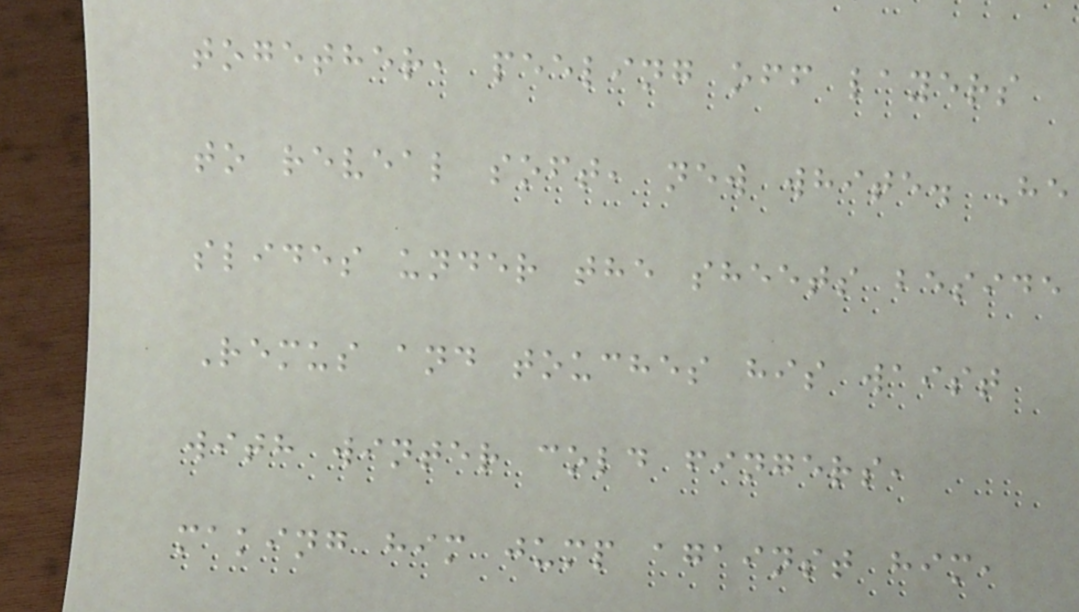together, peeling off layers
to reveal soft, new white. He
slides under the sheets beside
Remus and touches his waist
with winter cold fingers,
making him jump against him,
